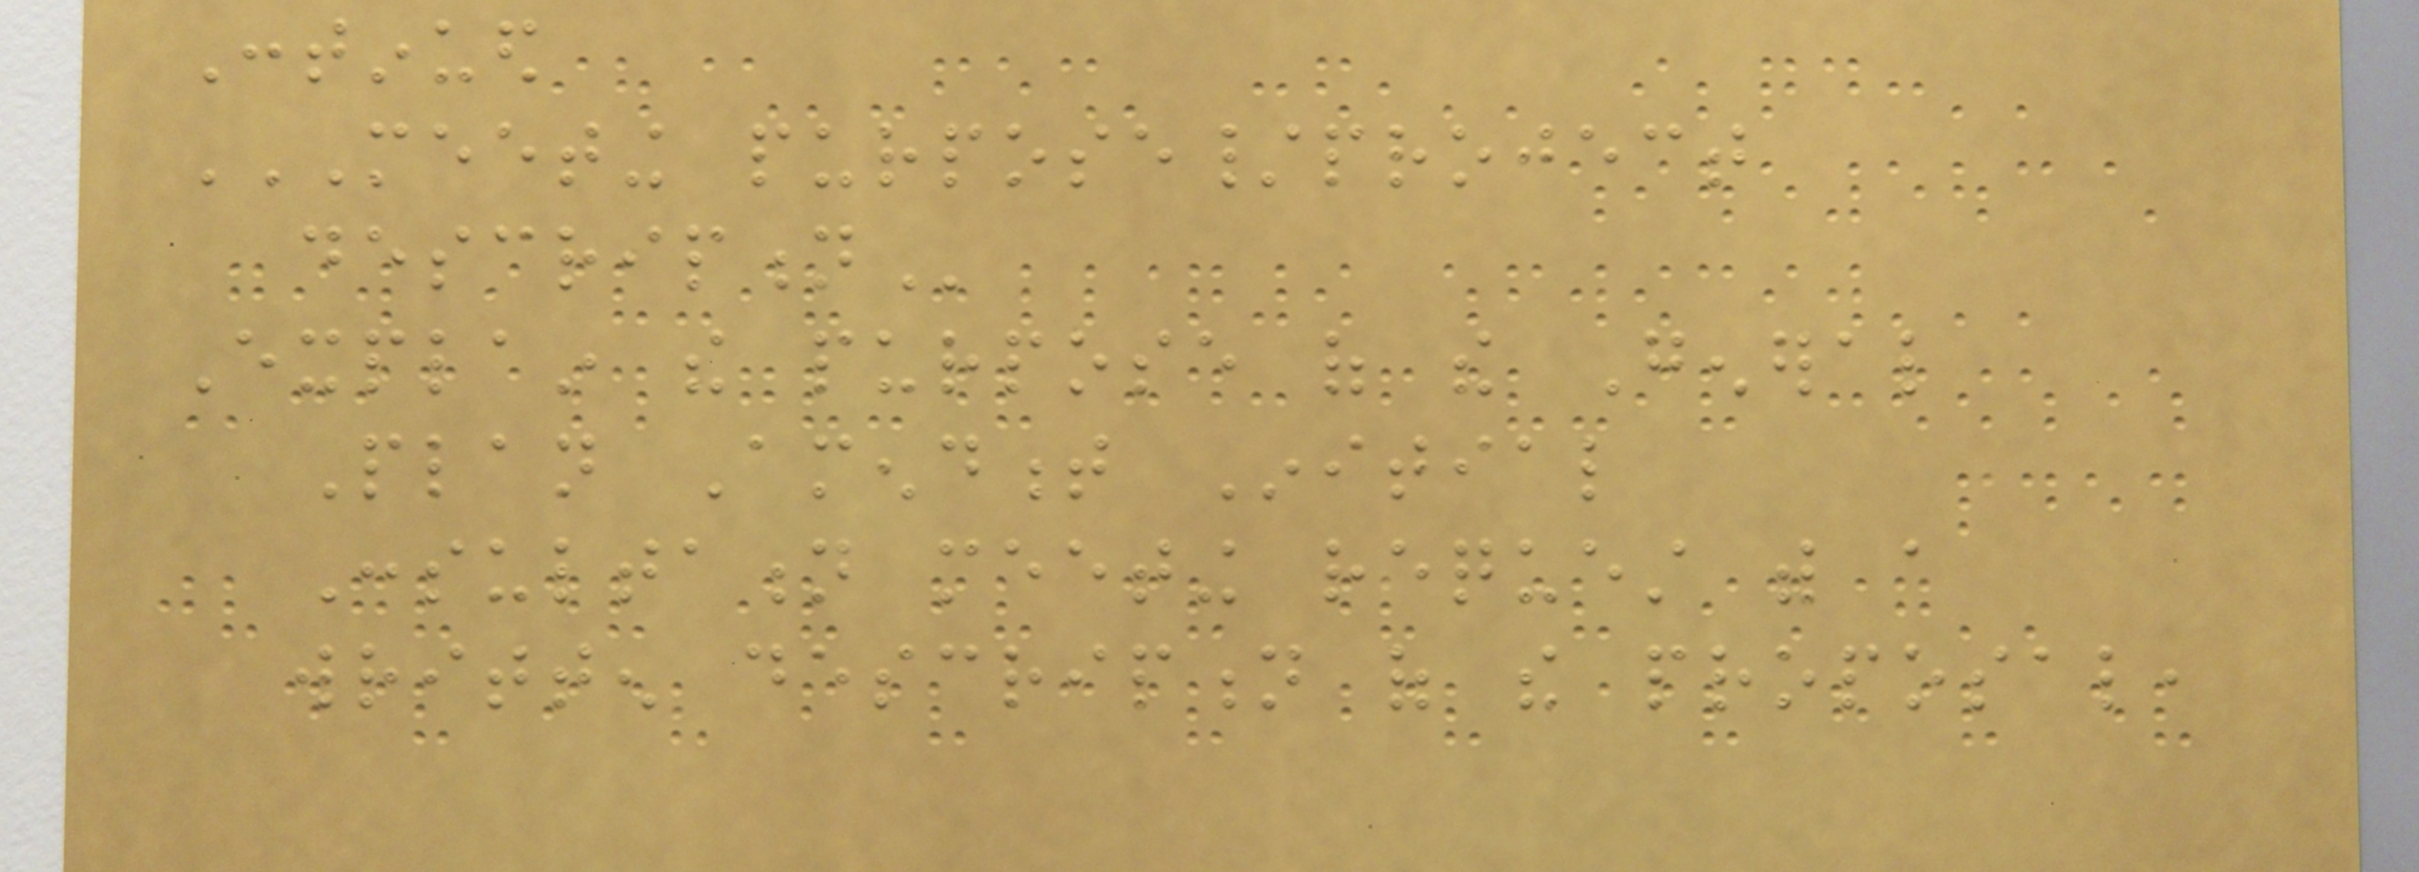Continued
MEETING PURPOSE/PROJECT
DESCRIPTION
Explain the purpose of the General
Plan Amendment Initial
Consultation meeting request with a
written description of the proposal,
